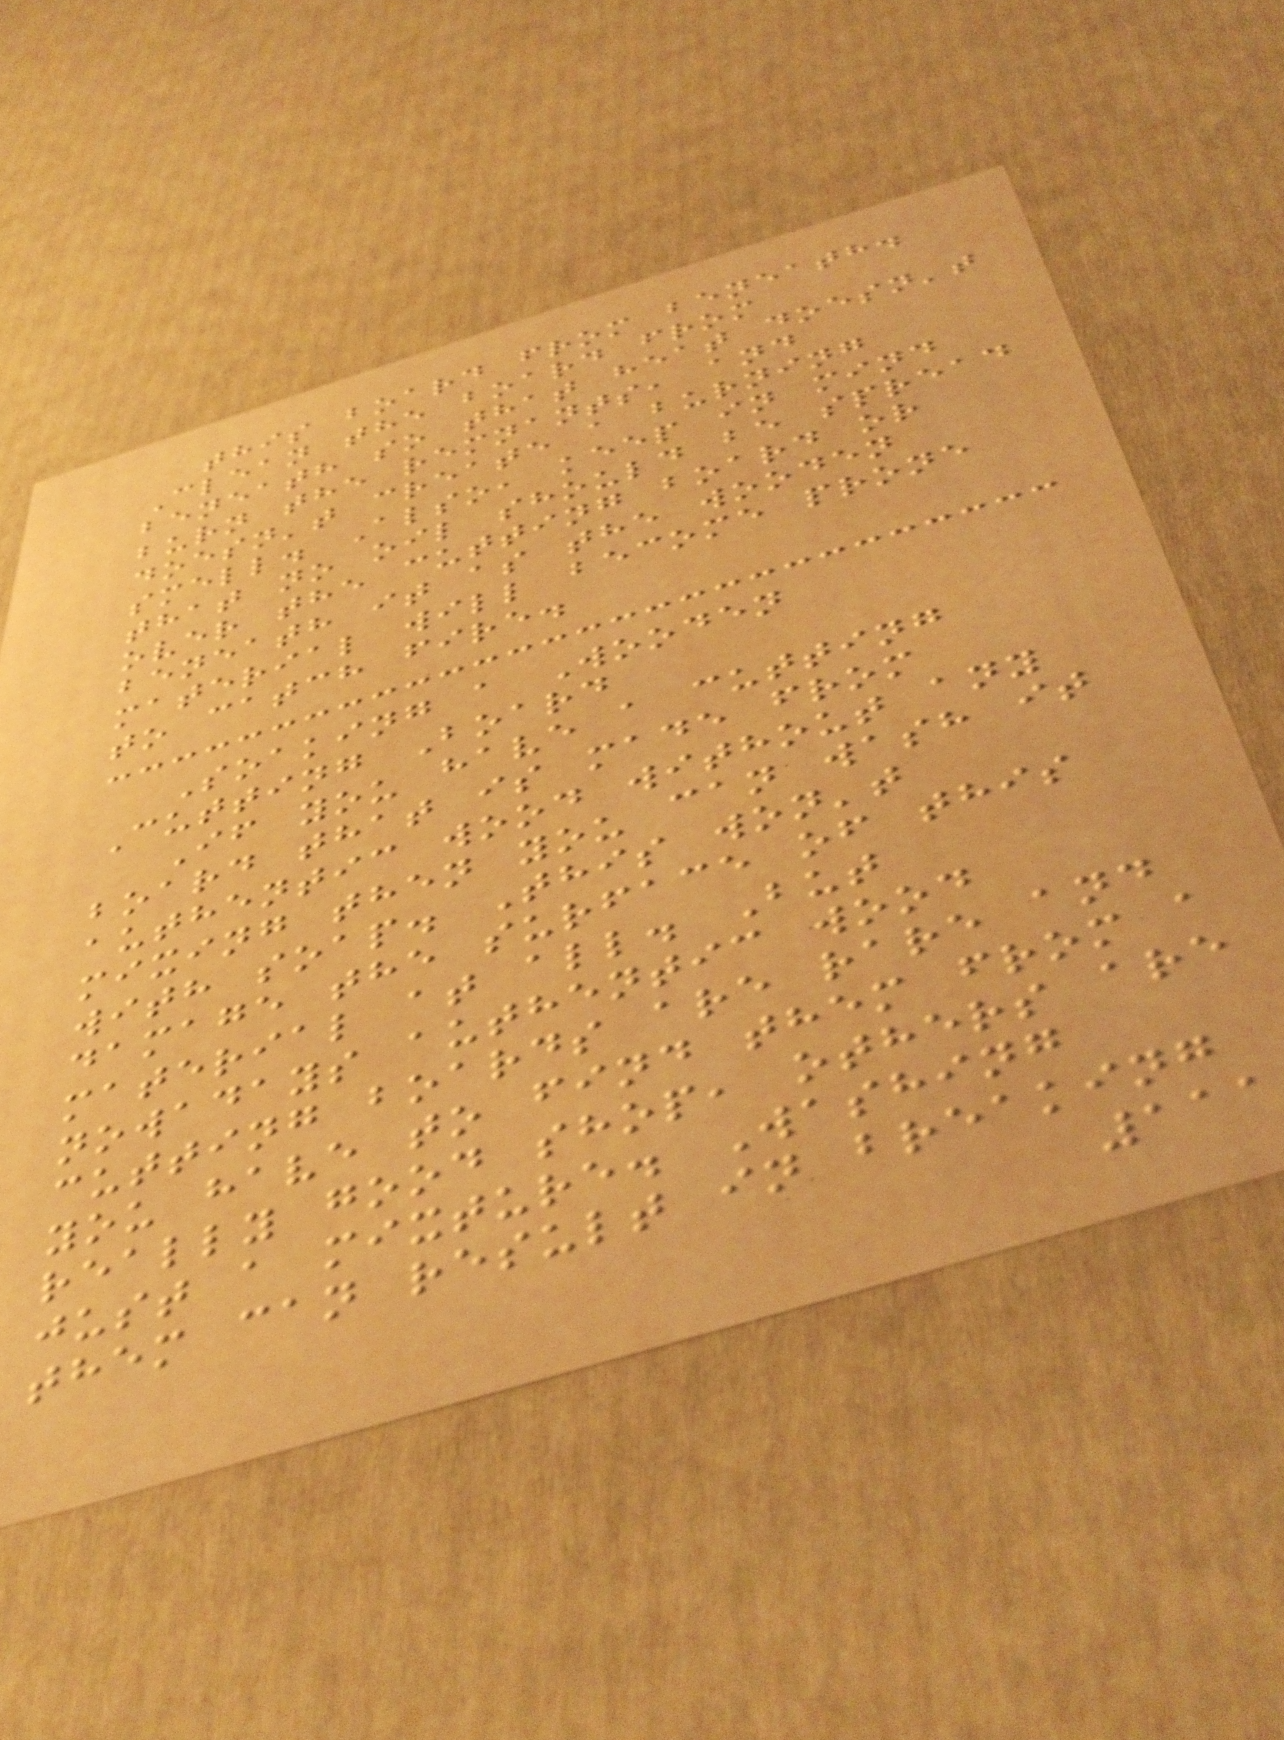this board from beneath.
Clean the board from
beneath so that heat doesn't
burn the remnants, and
doesn't create a burning
smell. Also, keep in mind
that no oil should be spread
over the cutting board or
beneath it as the wooden
material will become prone
to catch fire.
Soaking a Wooden
Cutting Board
If you have a cutting
board that is made from
authentic wood without any
mixing then you can wash it
with soap. This won't
damage the surface of this
material at all. But
nowadays authentic wood
cutting boards are rare and
you have to find them from a
really good shop, others are
just a mixture. Washing
them can result in breaking
111
